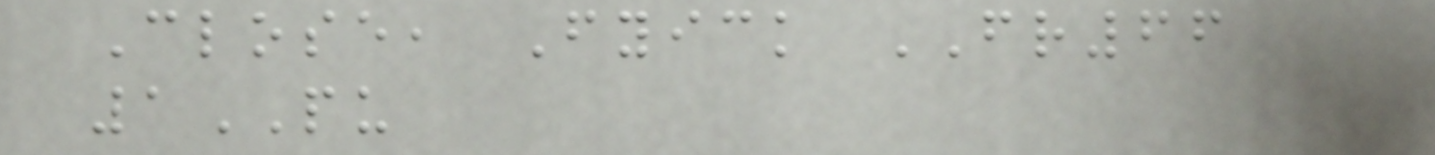Close, Fyick FR66
1PU
